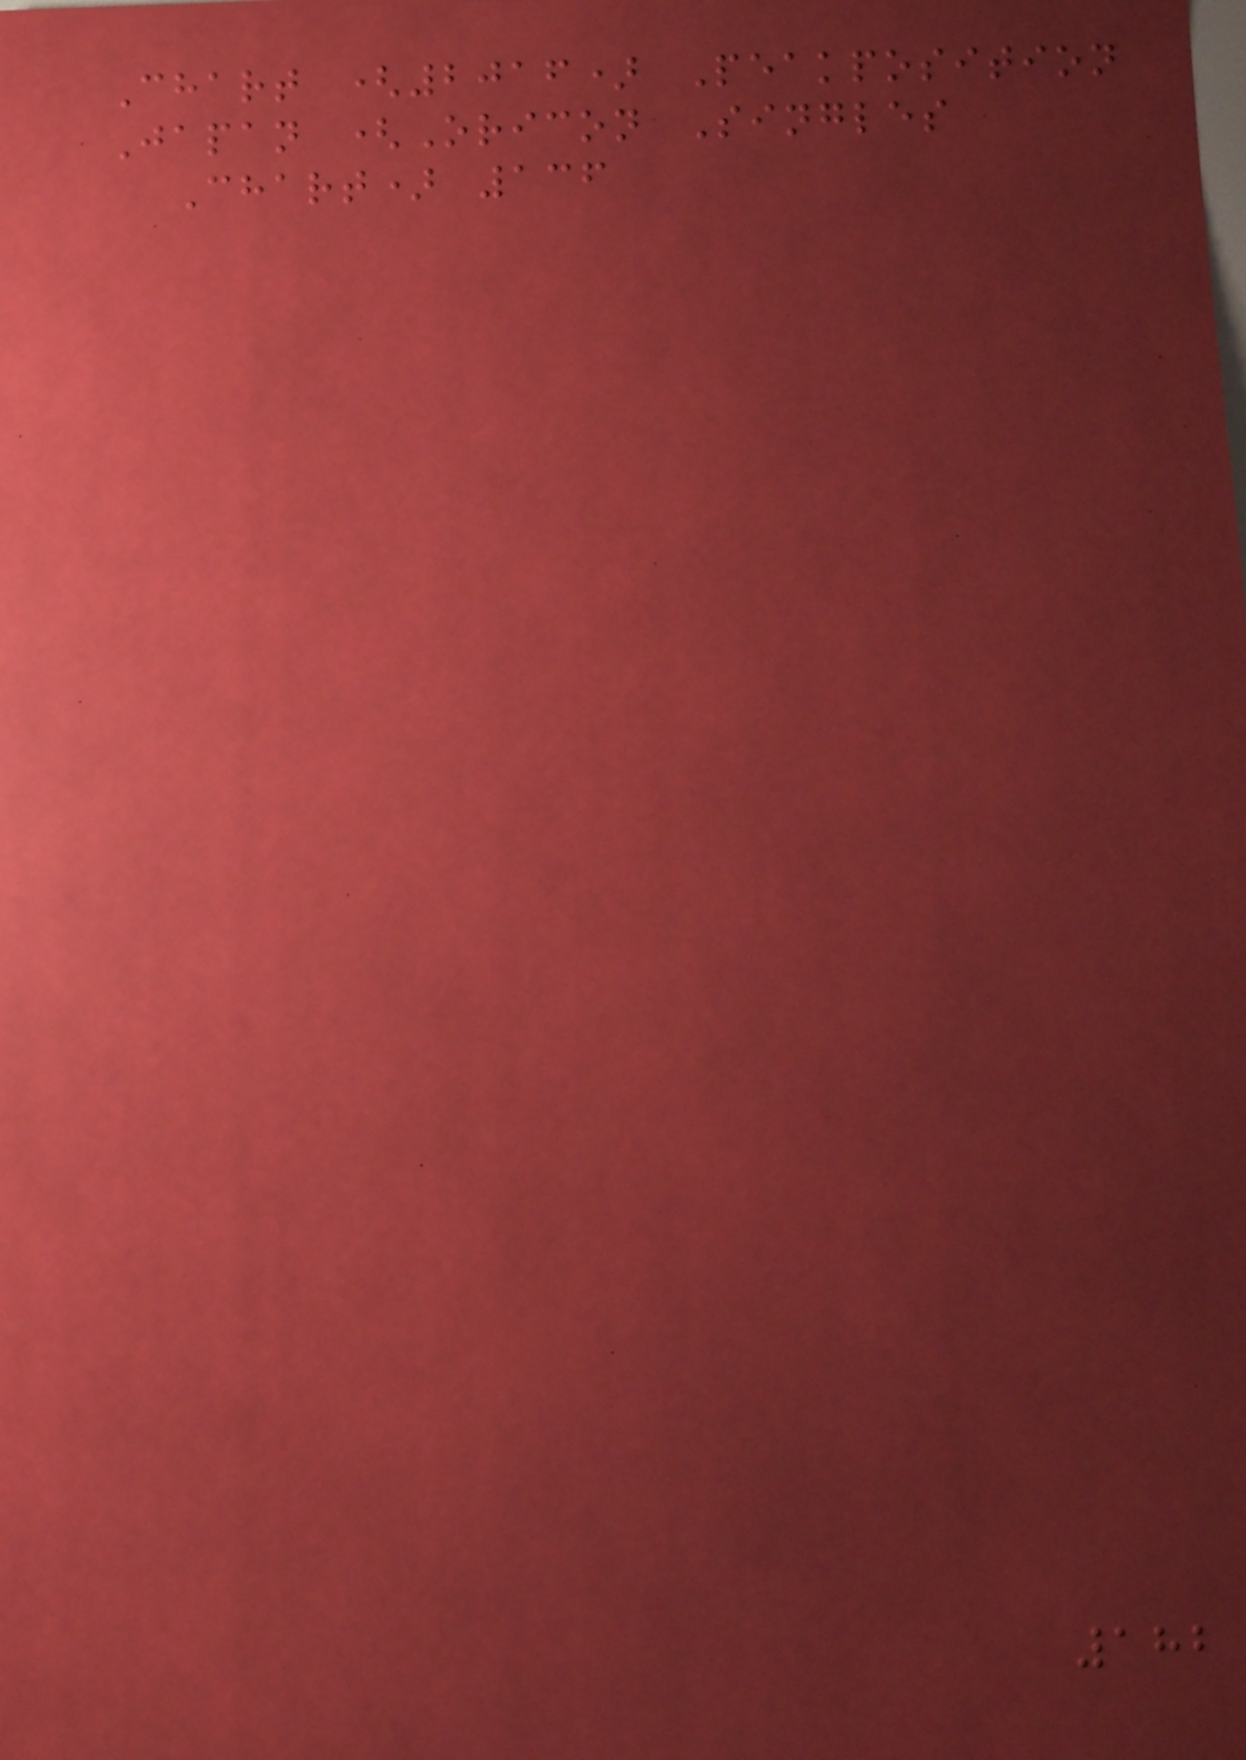Chart (2016) Peakposition
Japan (Oricon Singles
Chart) 136
182
